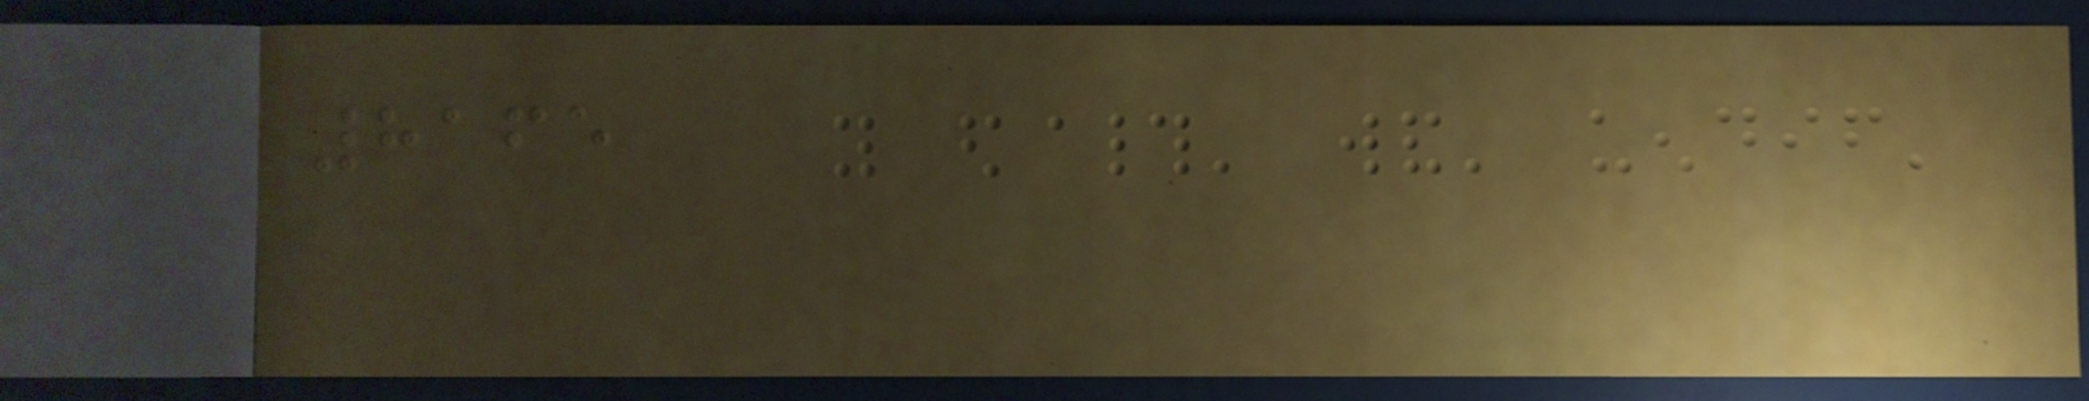8165
